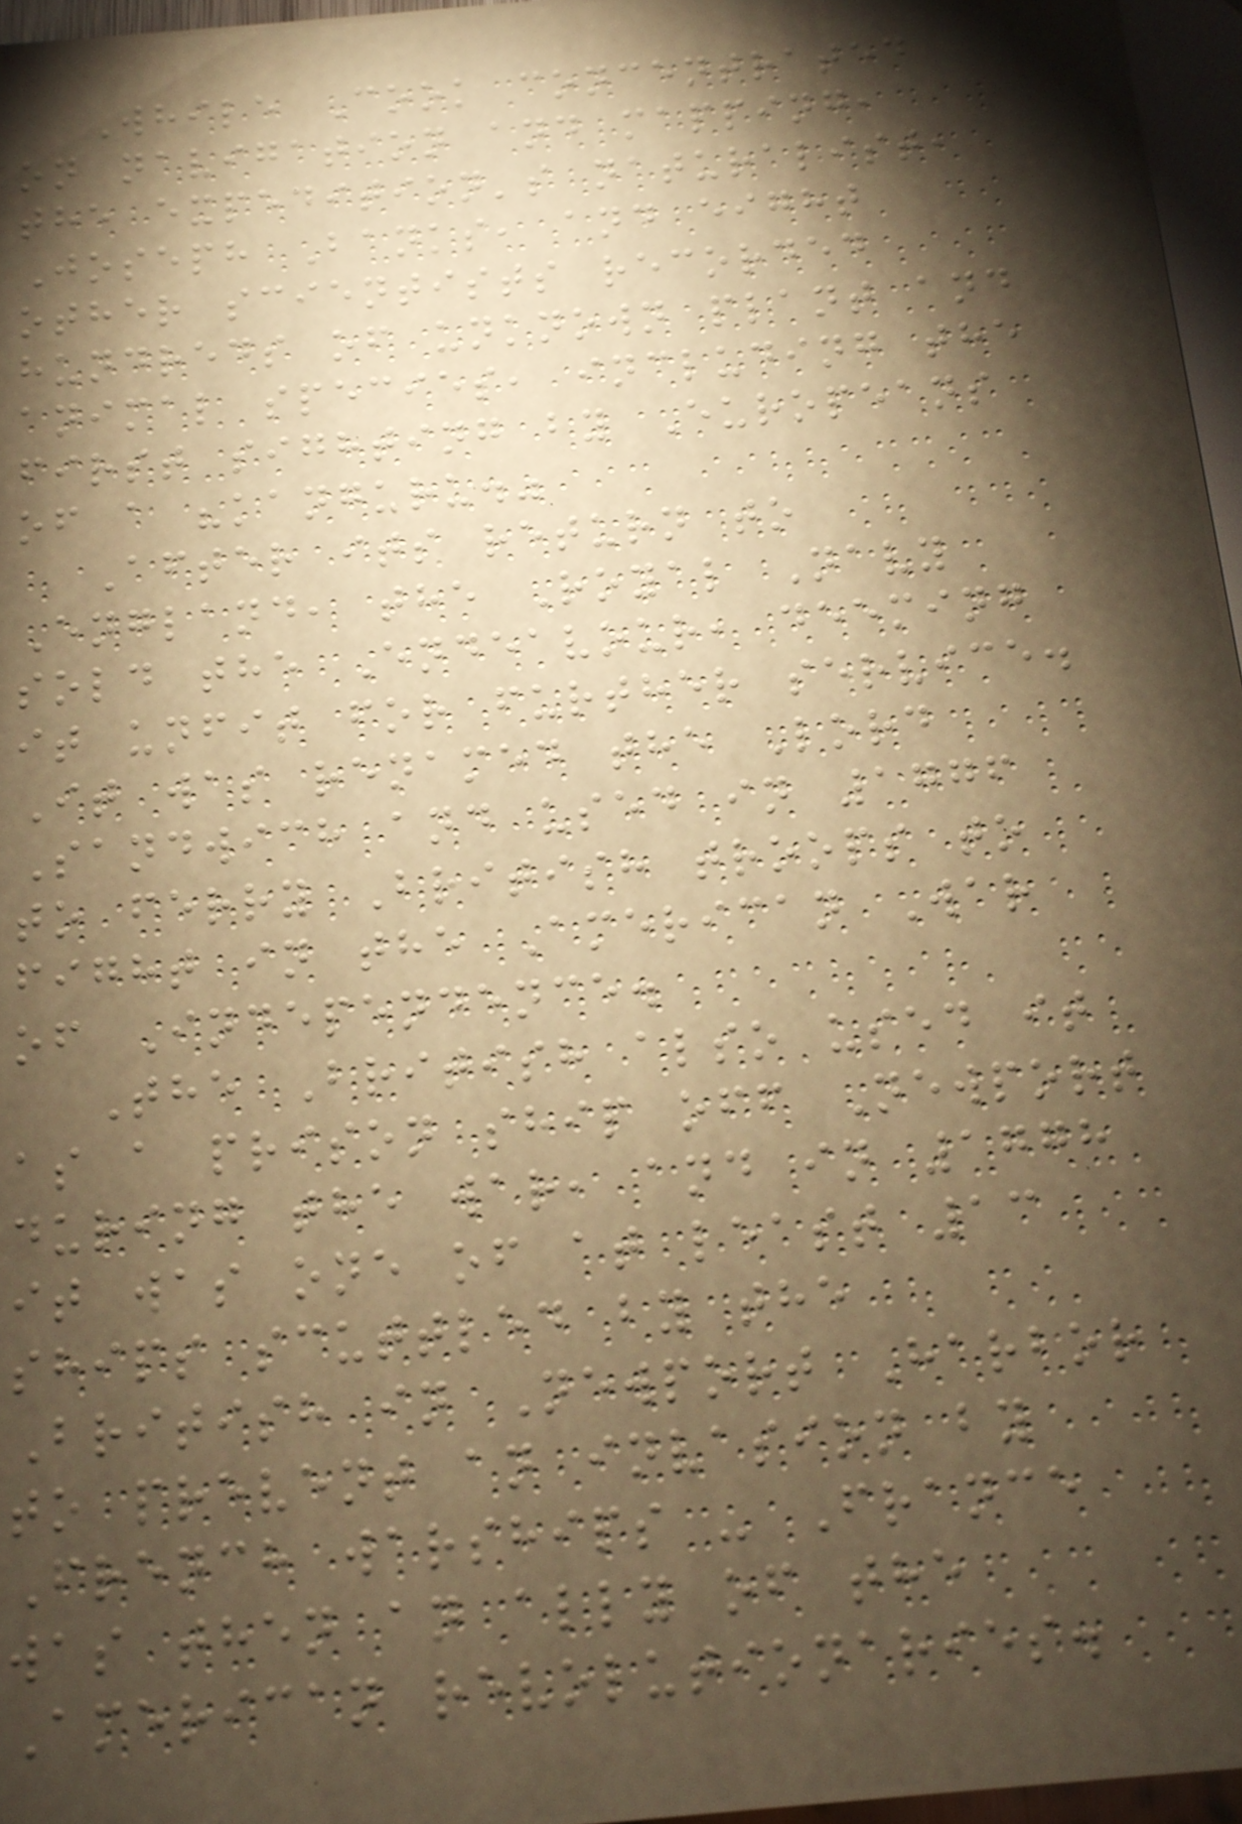While Cook concentrated
on navigation and mapping,
the expedition's naturalist,
Joseph Banks, and eight
other scientists recorded
hundreds of unknown plant and
animal species, including the
first sighting by Europeans
of a "kanguru."
After its return to
England, the Royal Navy
sold the Endeavour, deeming
it unfit for further service.
It was renamed the Lord
Sandwich and used in 1776
to ferry British troops to
fight in the American War
of Independence.
The British also used it
as a prison ship off Newport
during the war, and in 1778
it was one of at least 13
ships scuttled by the
British in Newport Harbor
to prevent an invasion by
French warships - France
was then an ally of the
American revolutionaries.
